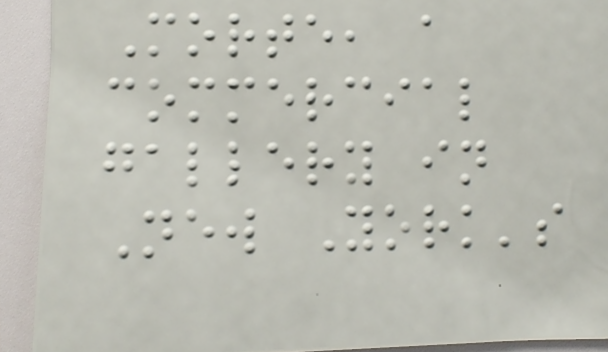Morte, a
commercial
gallery in
New York's
